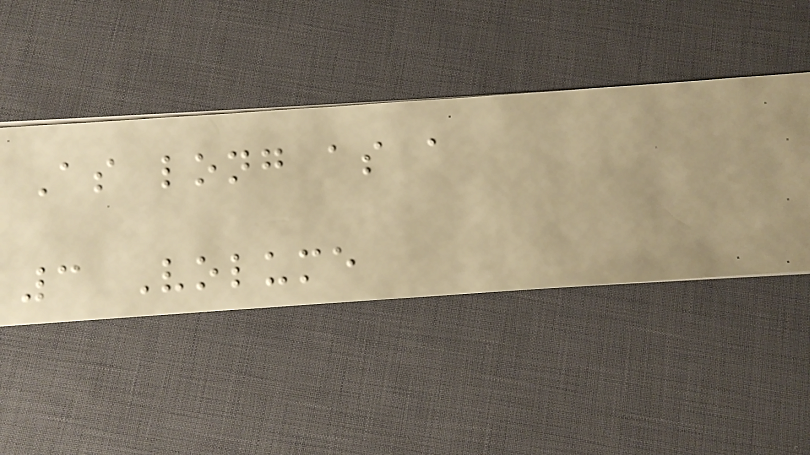As long as a
3 Volume
